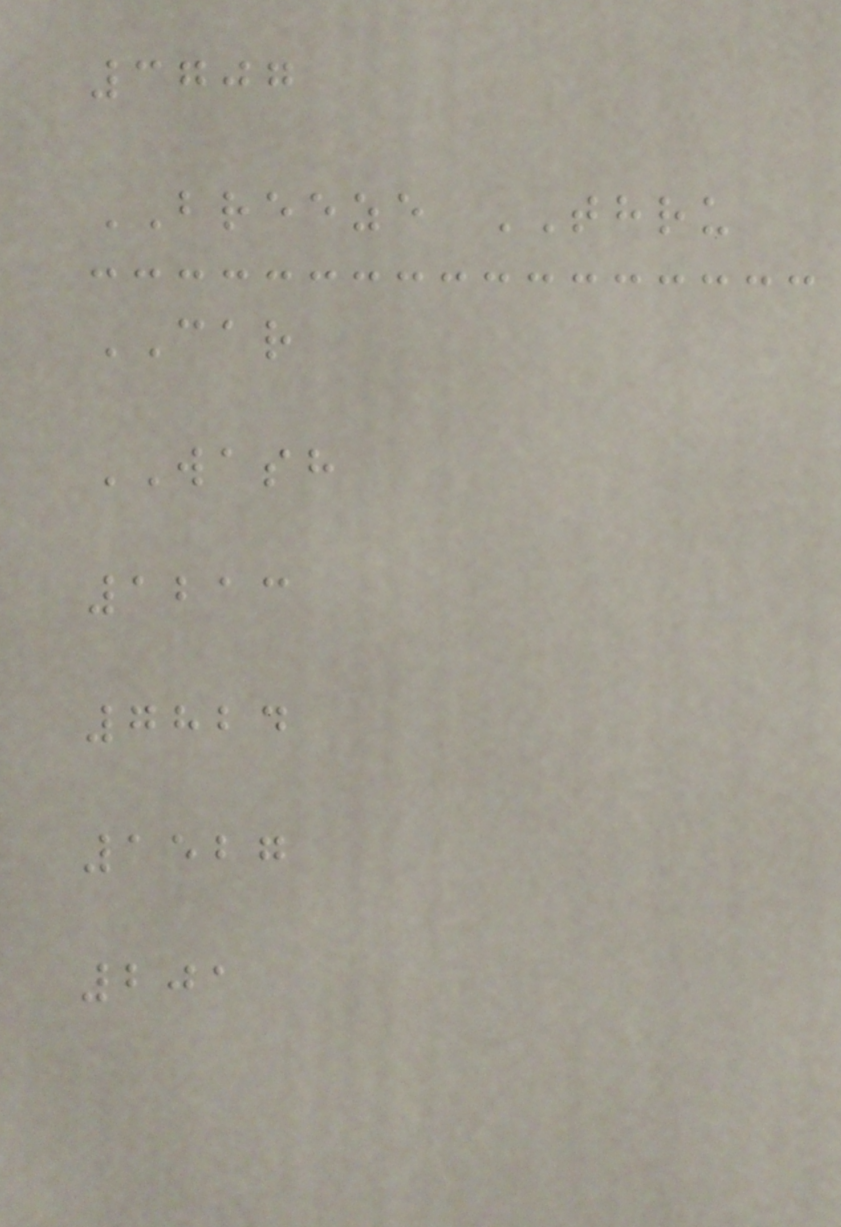3707
BREEZE THRU
CAR
WASH
1213
7824
1527
201
